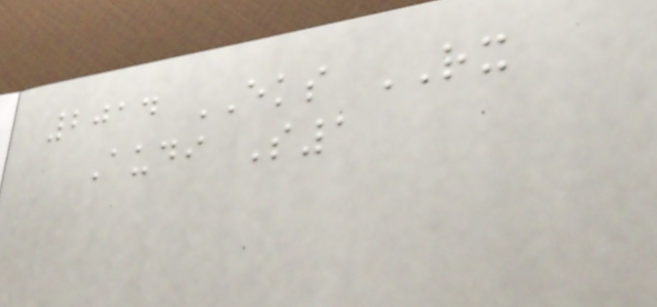2014 EKS RX
Audi S1
